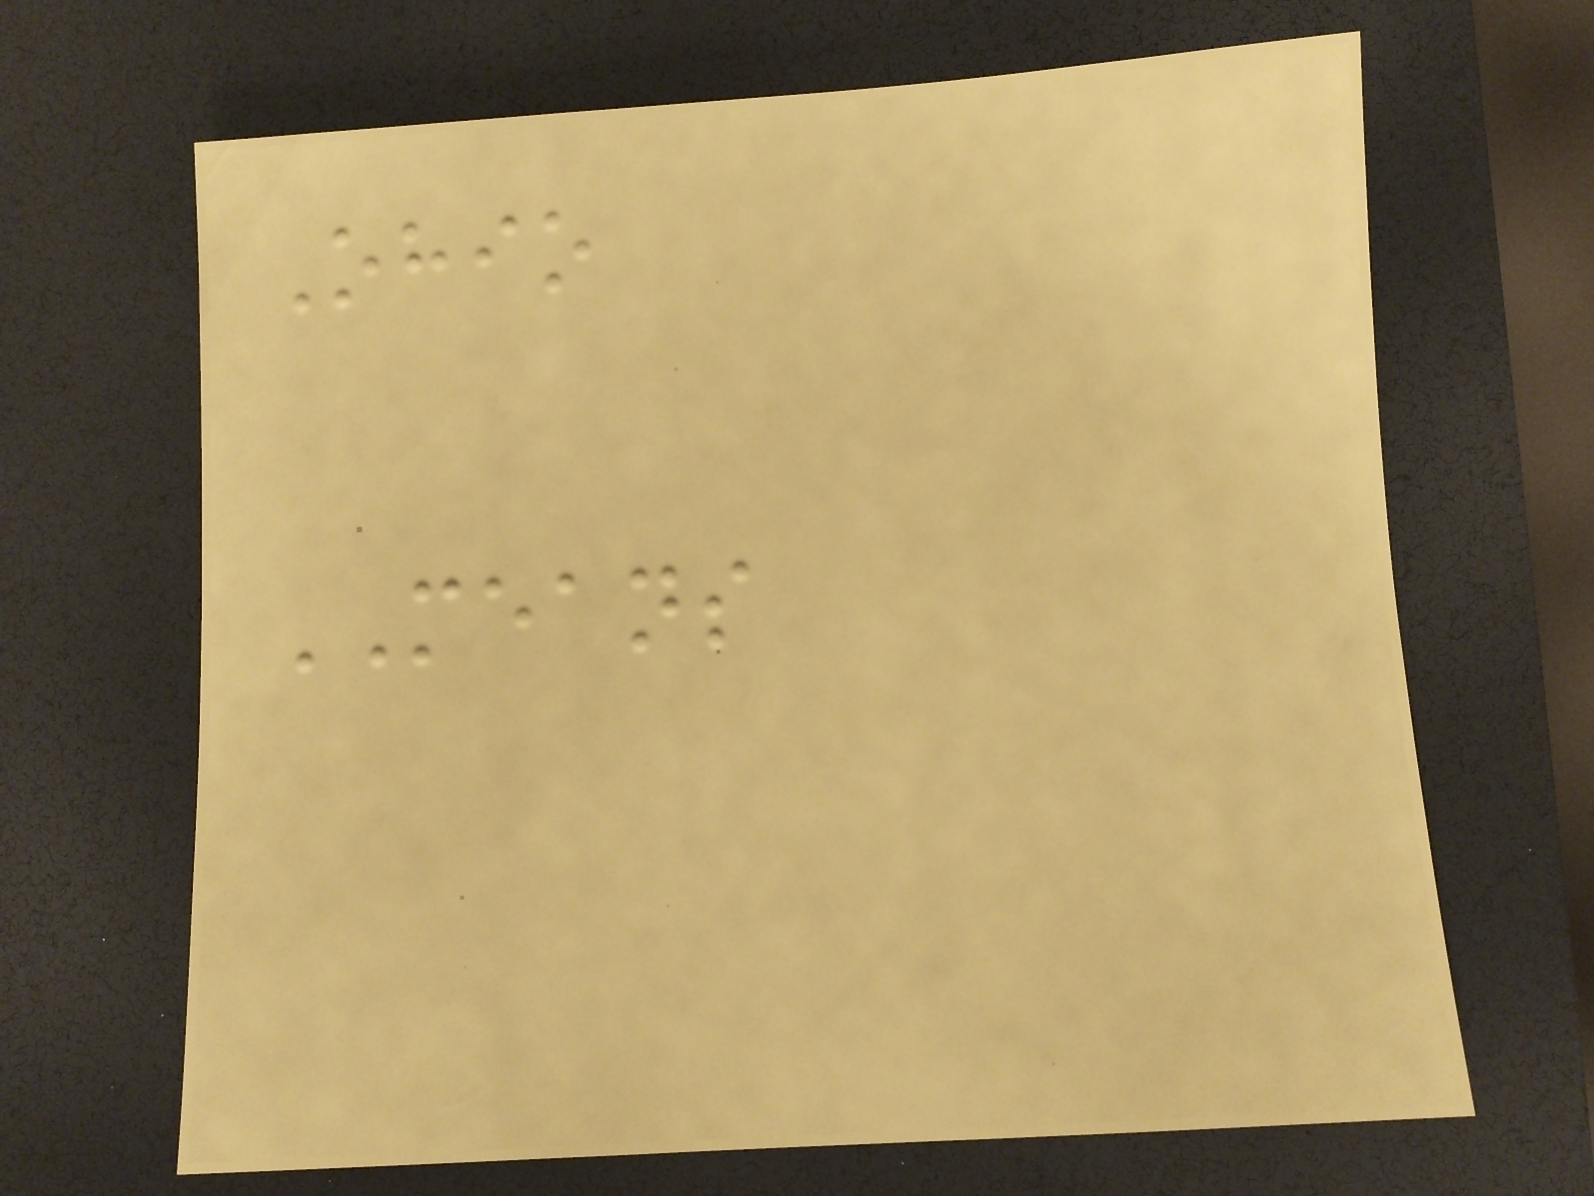Ohio
MEANS
